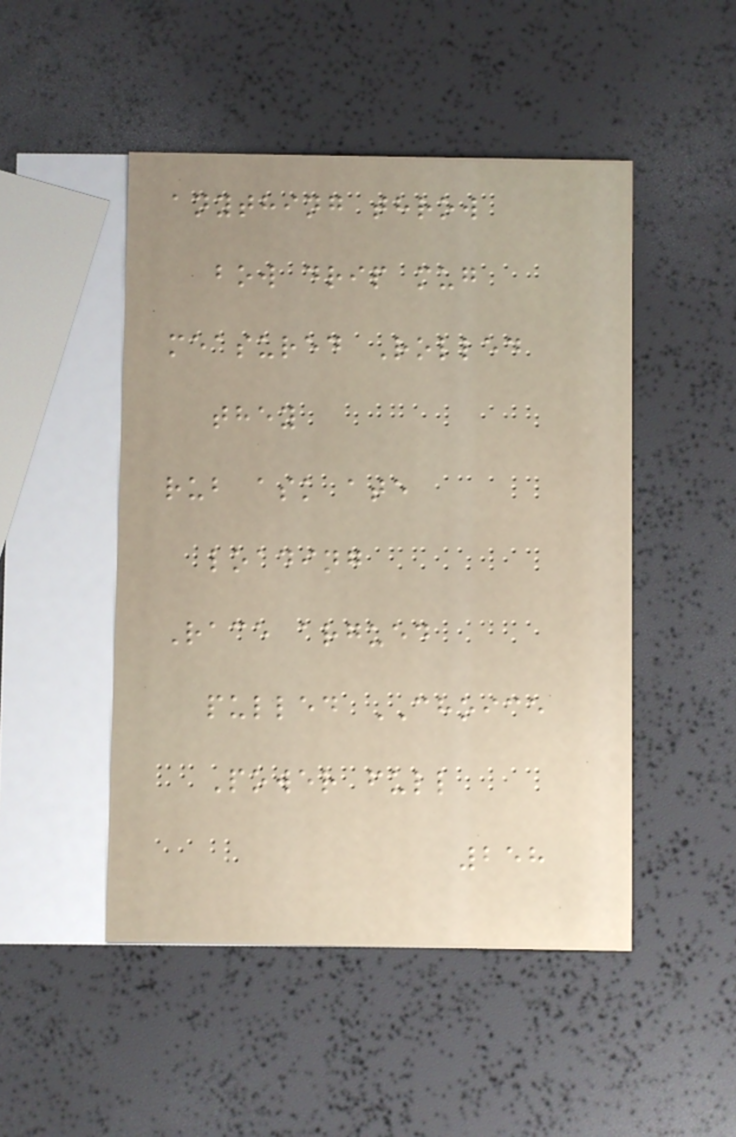anything throw
bow drip mug
measured Rolled
they
rub ask ate
loading
Race argued
pulled CHOICE
Power full
258
